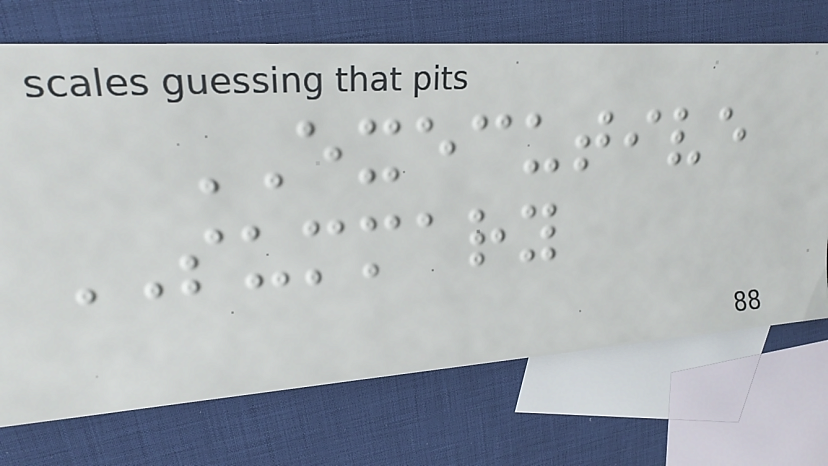EXECUTIVE
SUMMARY
